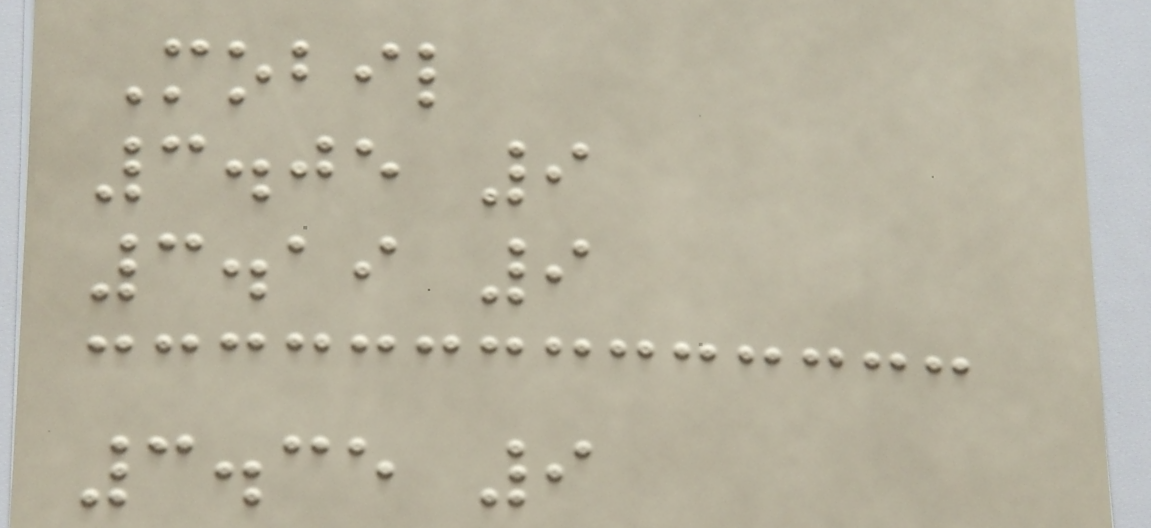Mobil
3.05 9
3.19 9
3.35 9
